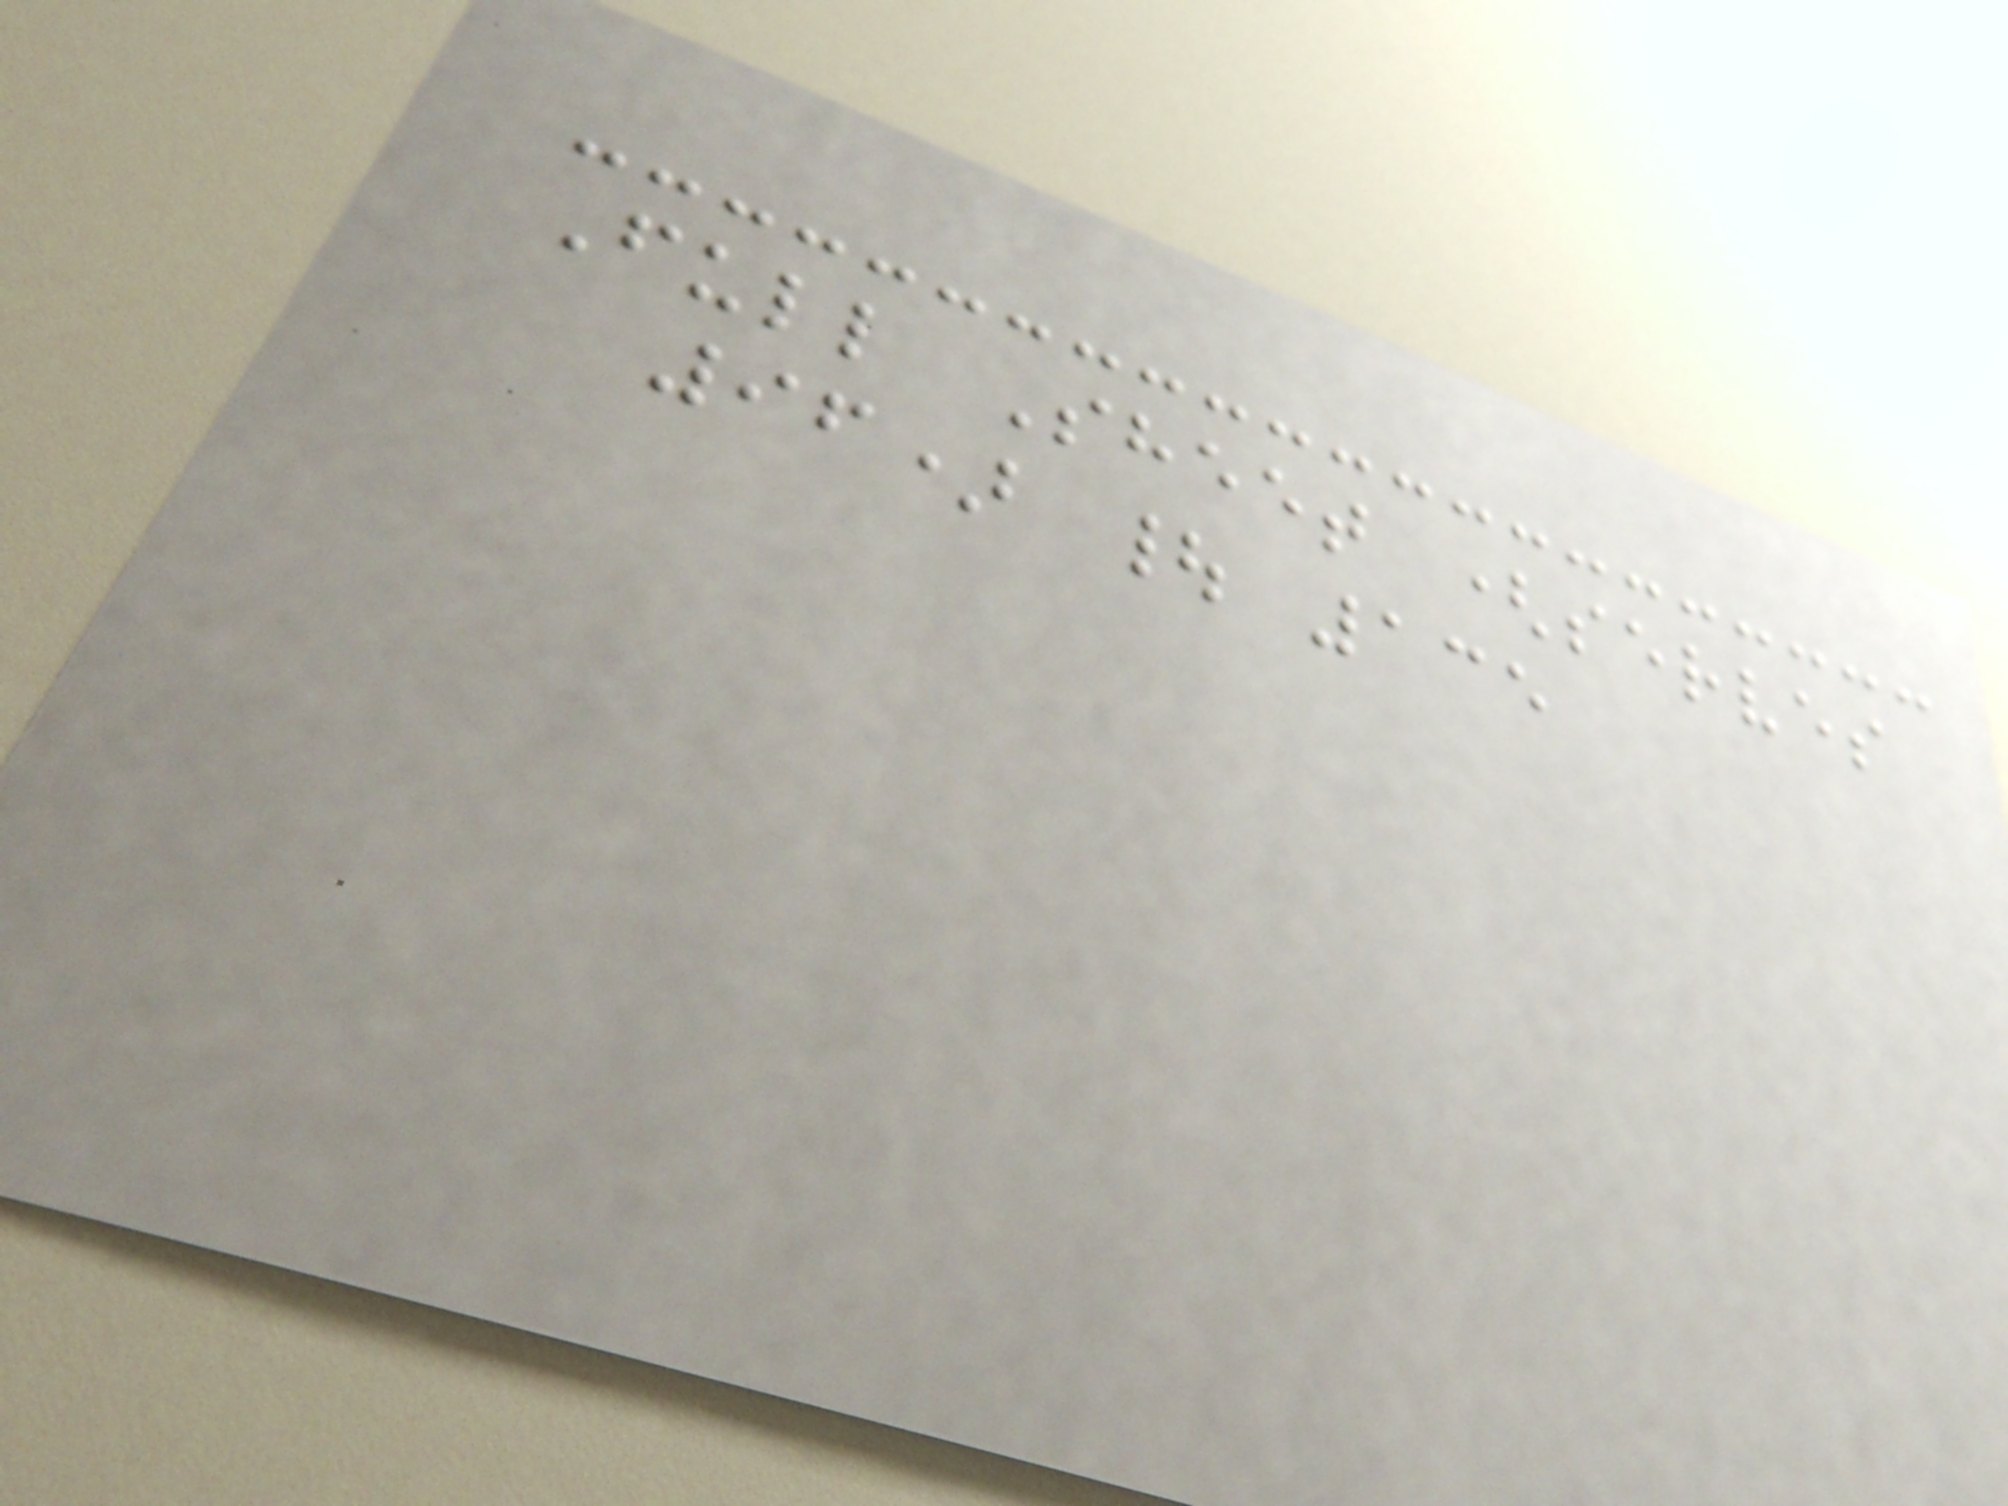Full Sheet (serves
96) | 135
